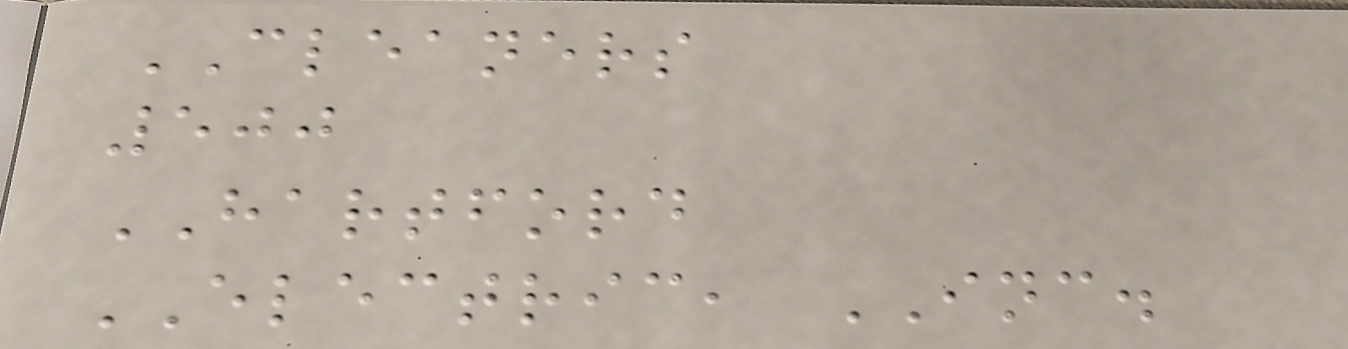CLEANERS
500
HARTFORD
ELECTRIC, INC.
